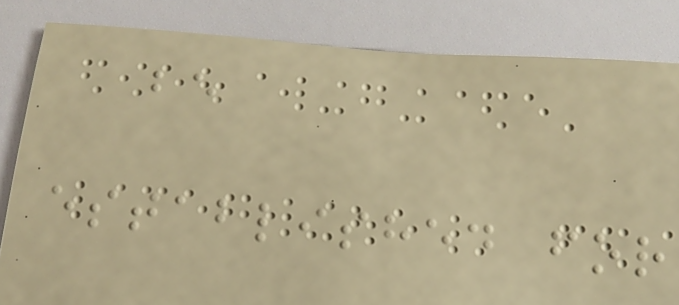be
established for
